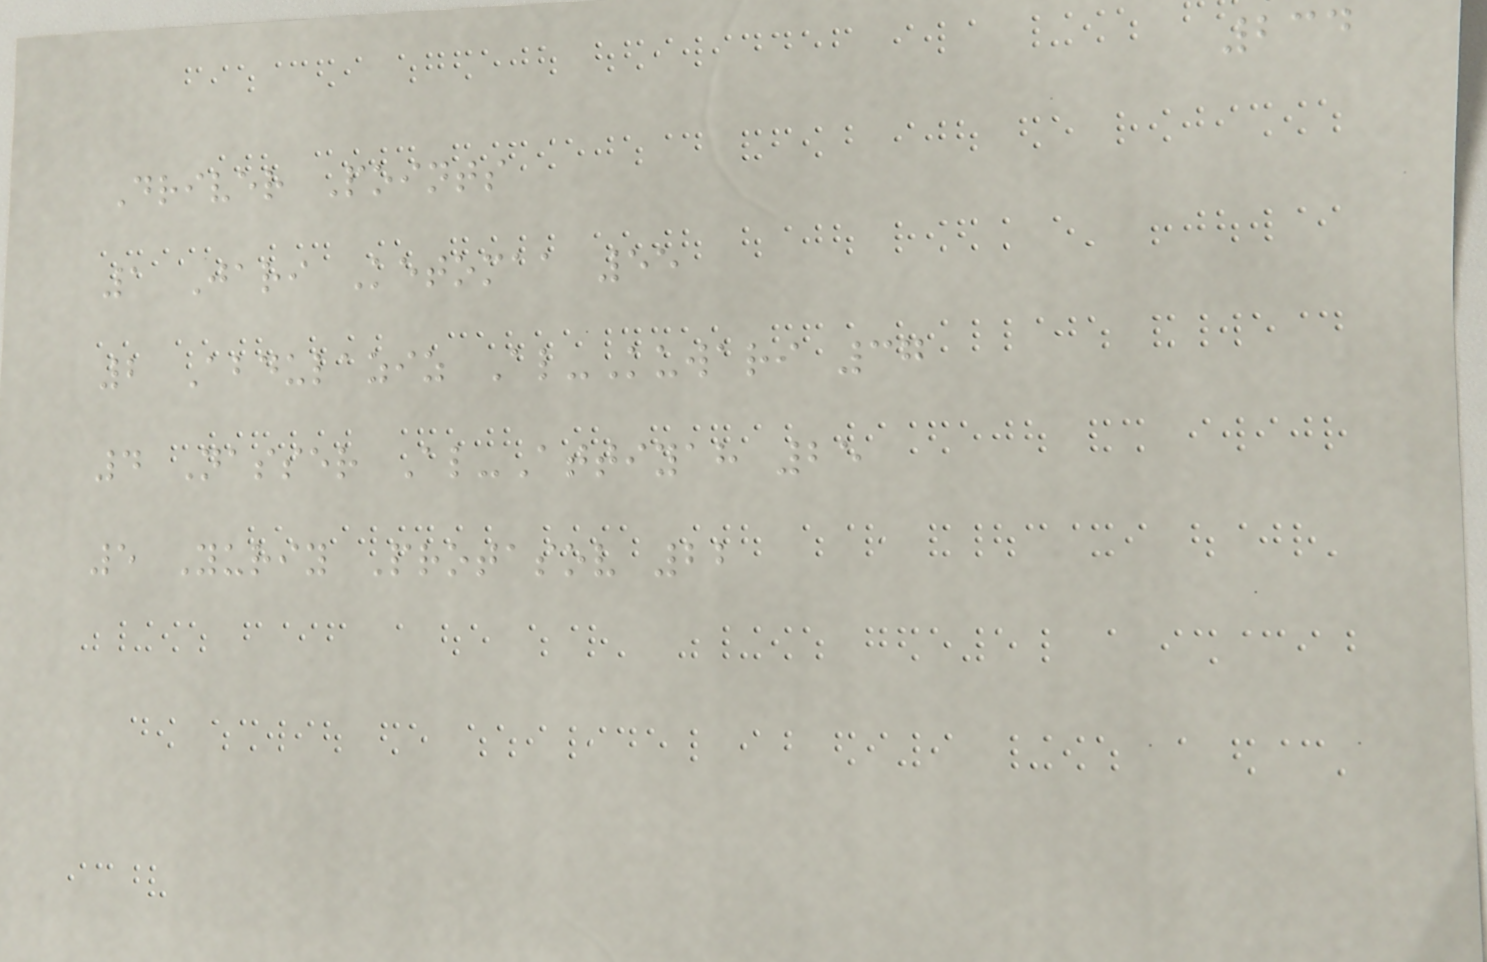234
Driver Points
1 Jari Ketomaa 55
2 Abdulaziz Al-Kuwari 37
4 Nasser Al-Attiyah 25
5 Yuriy Protasov 22
